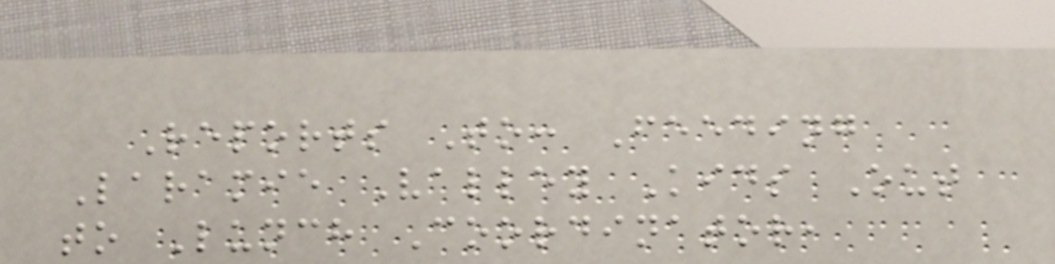Reports To: Feeding
Laramie Valley Kids Out
to Lunch Coordinator,
